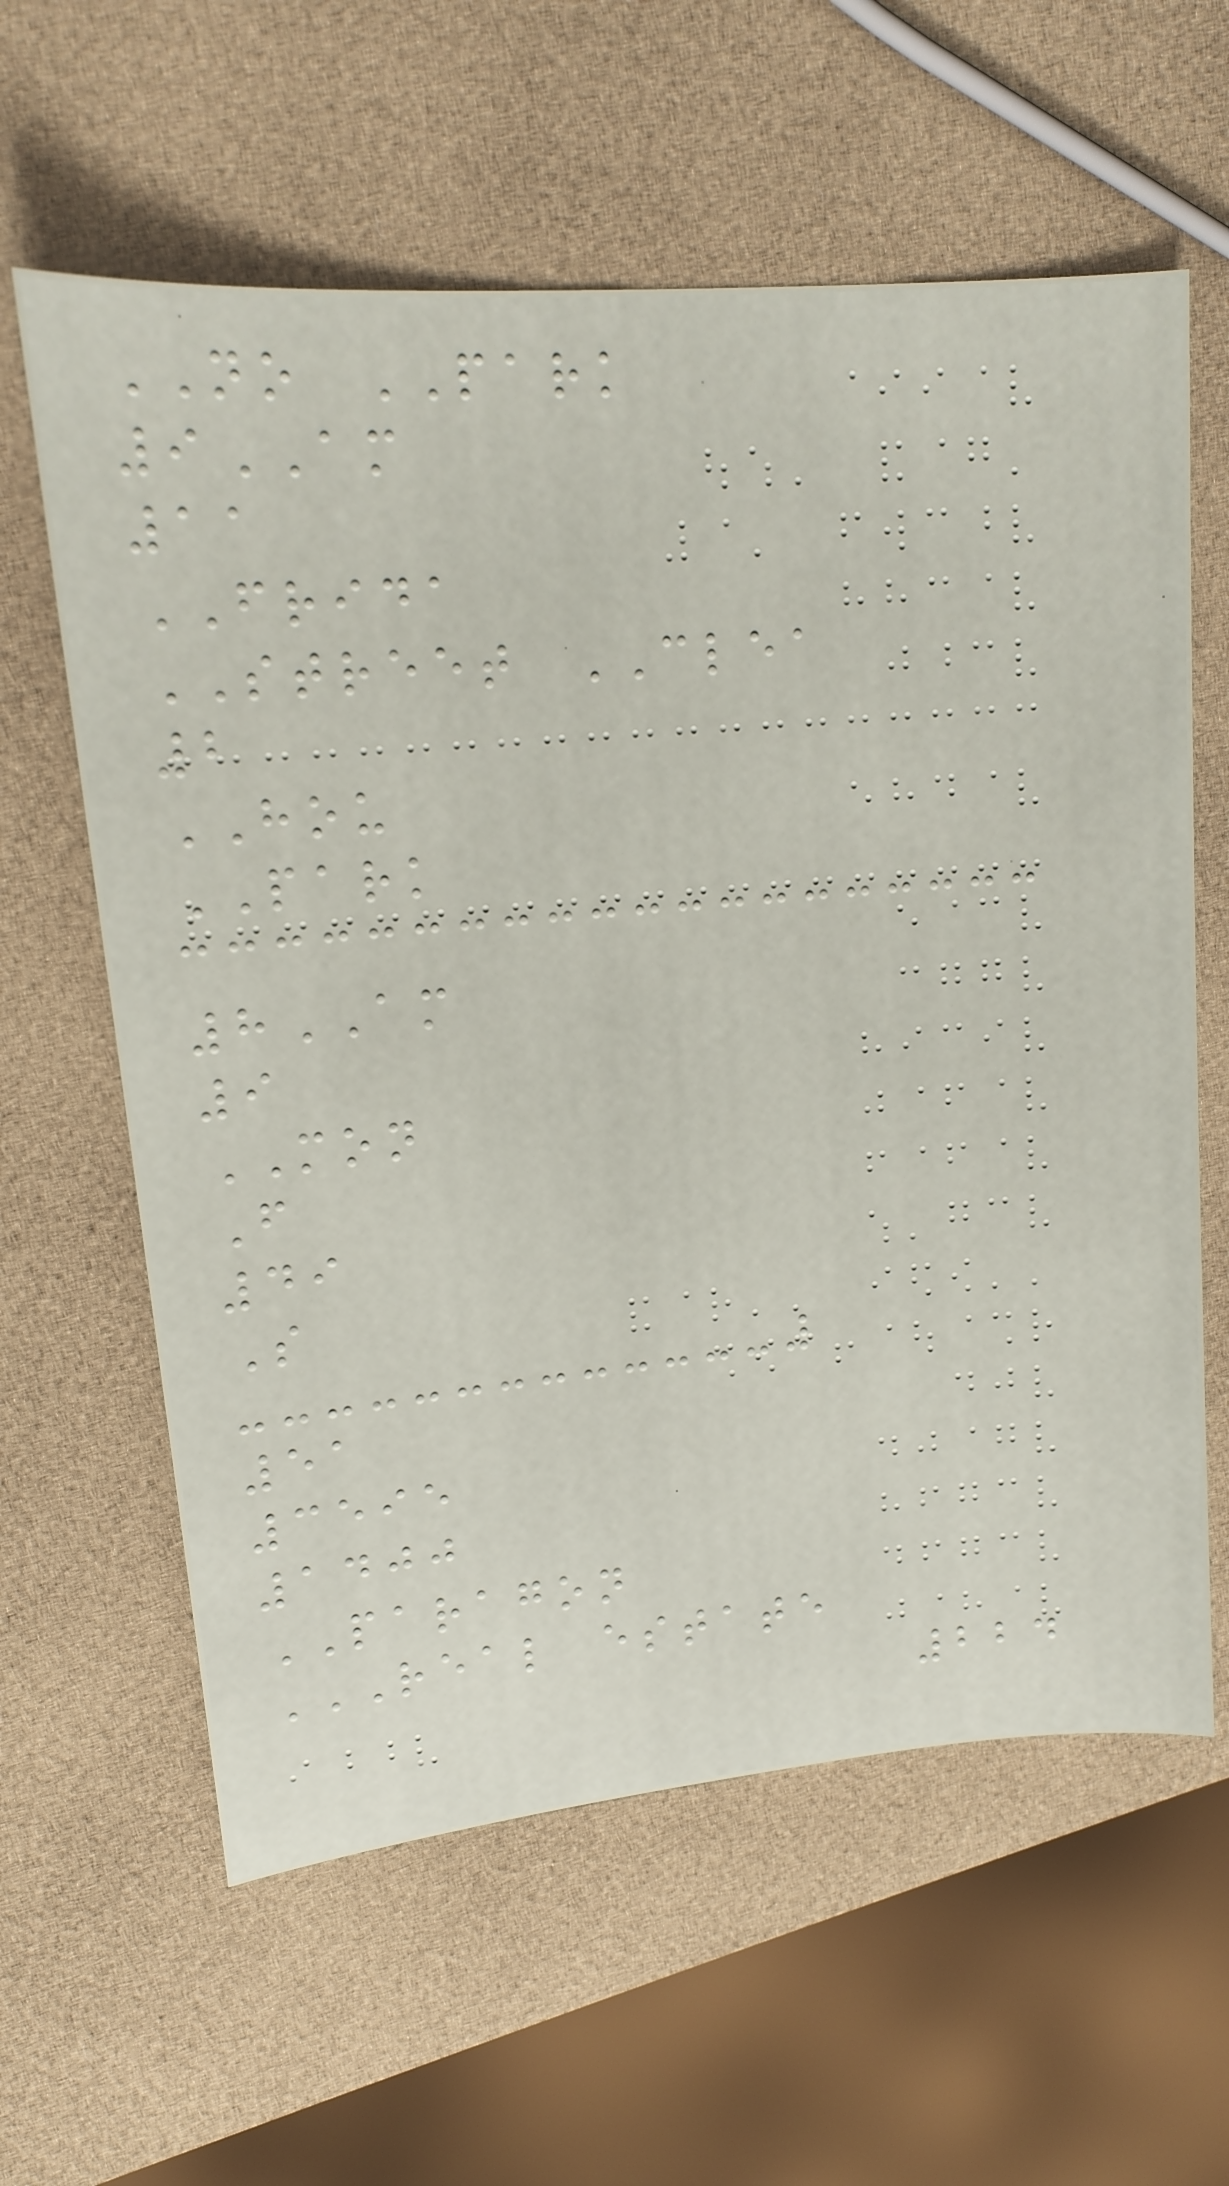NO PARK
9AM
11
FRIDA
STREET CLEA
2
HOU
PARK
8AM
9
MON
F
49
S
51
3595
1400
PARAGON
REAL ESTATE
224
